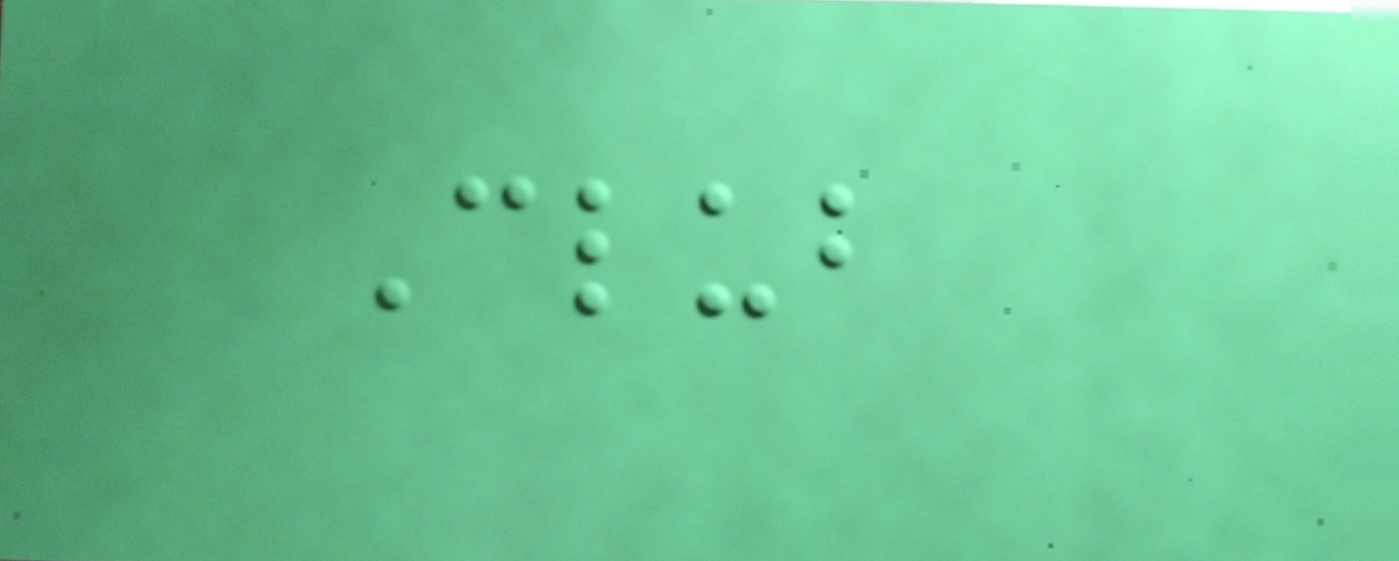Club
